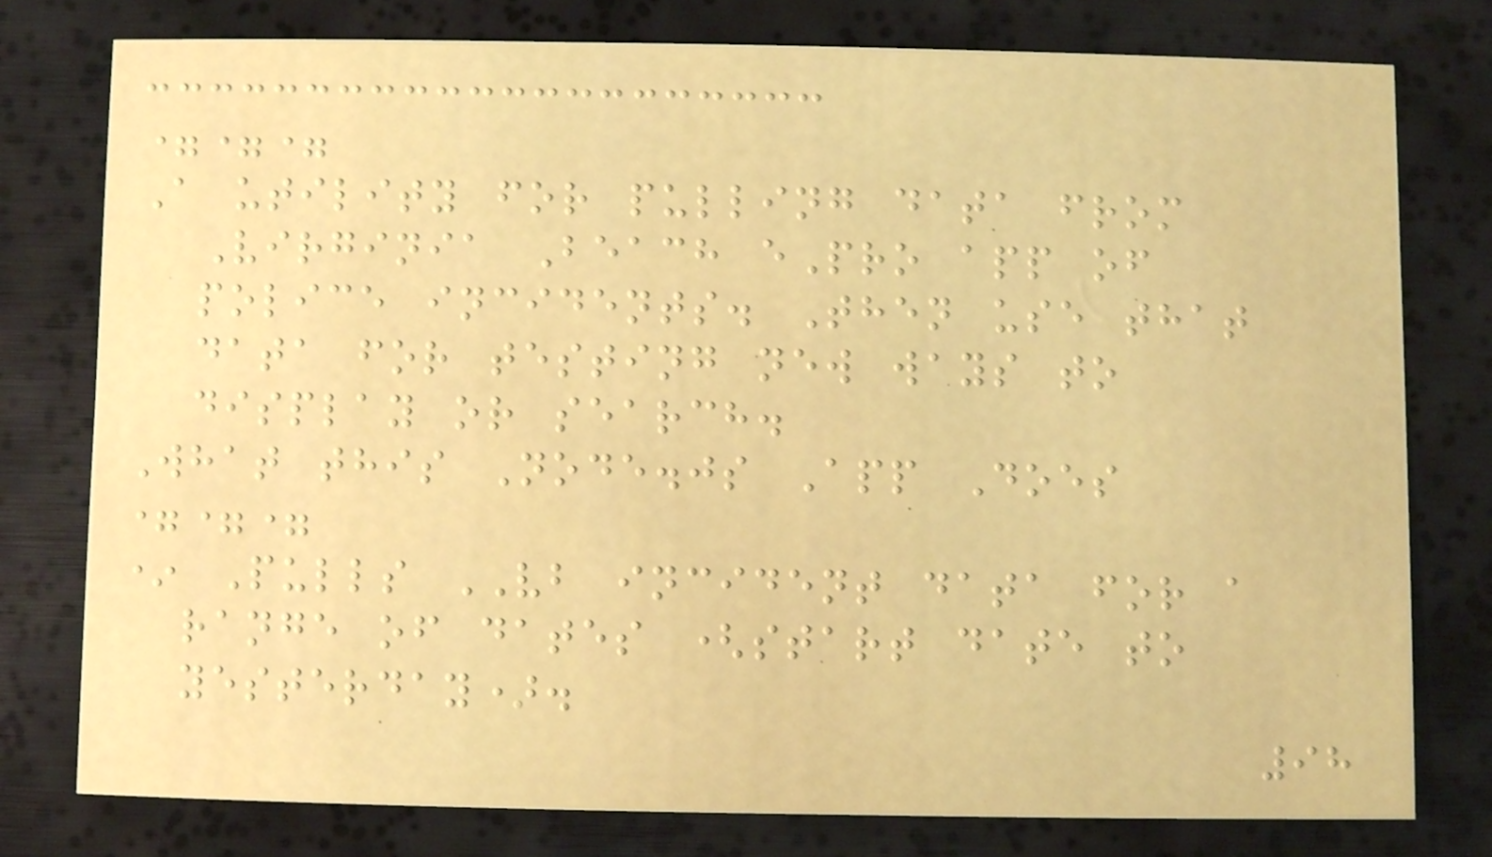===
A utility for pulling data from
Virginia Beach ePro app of
police incidents. Then use that
data for testing new ways to
display or search.
What this Node.js App Does
===
* Pulls VB incident data for a
range of dates (start date to
yesterday).
98
